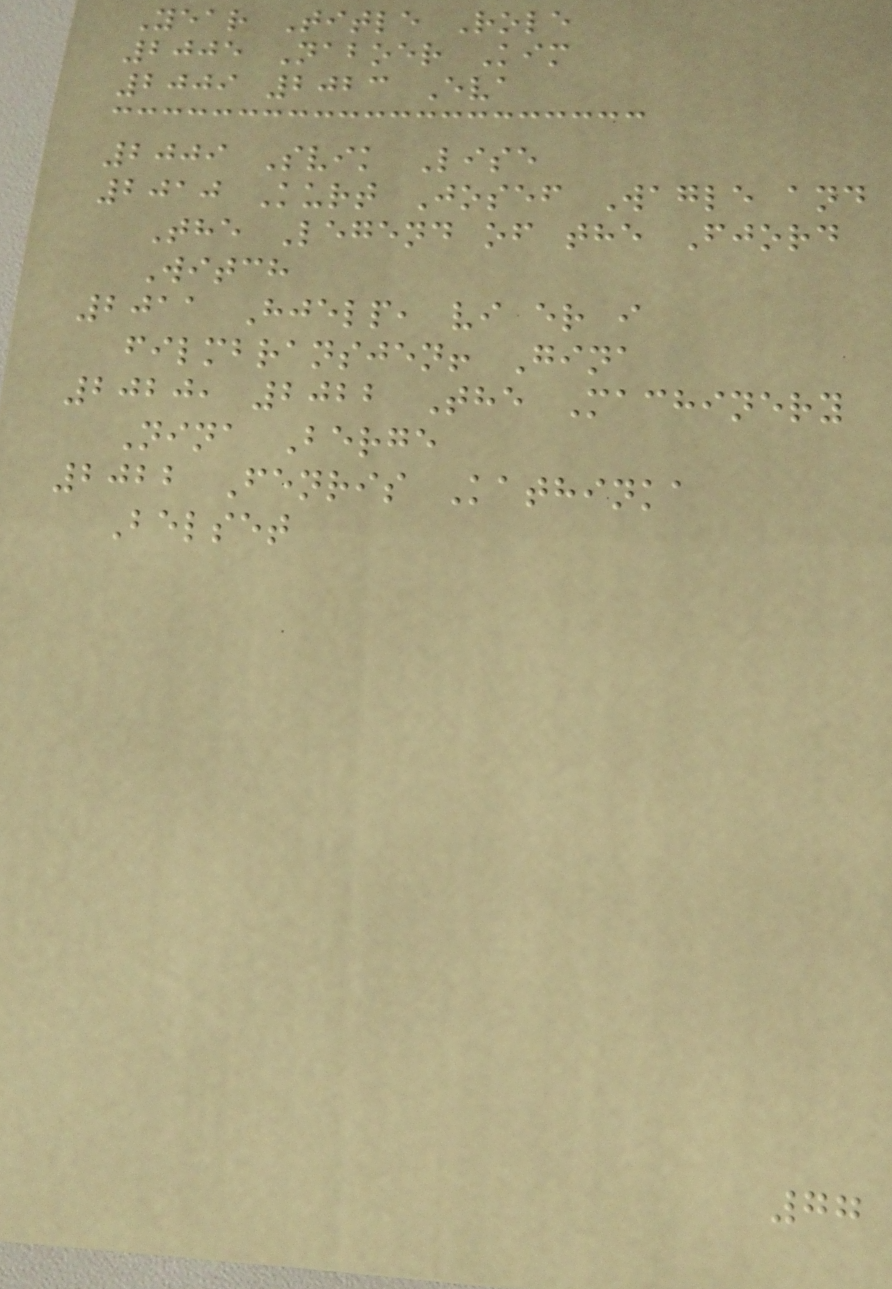Year Title Role
2005 Naboer Kim
2009 2023 Eva
2009 Svik Lise
2010 Kurt Josef Wagle and
The Legend of the Fjord
Witch
2011 Hjelp, vi er i
filmbransjen! Gina
2020, 2022 The Machinery
Nina Berge
2022 Fenris Kathinka
Belset
77
